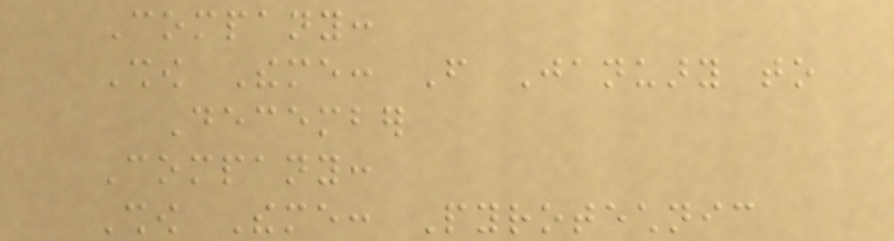Company:
Show Theme: From January to
December
Company:
Show Theme: Pyrotechnic
